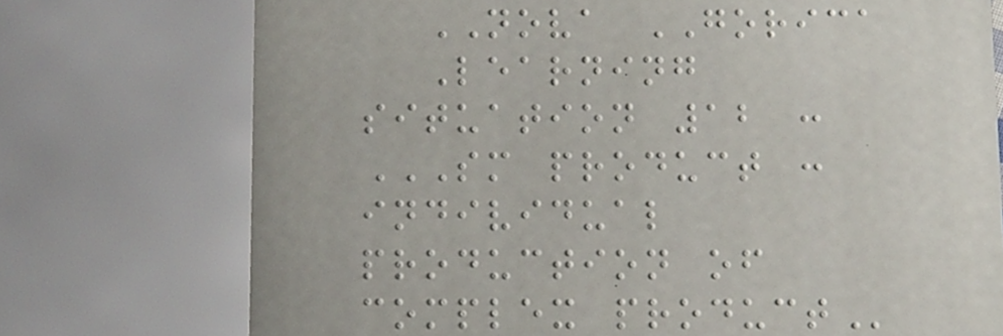NOVA GORICA
Learning
situation 12 :
SM PRODUCT :
INDIVIDUAL
PRODUCTION OF
COMPLEX PRODUCT
